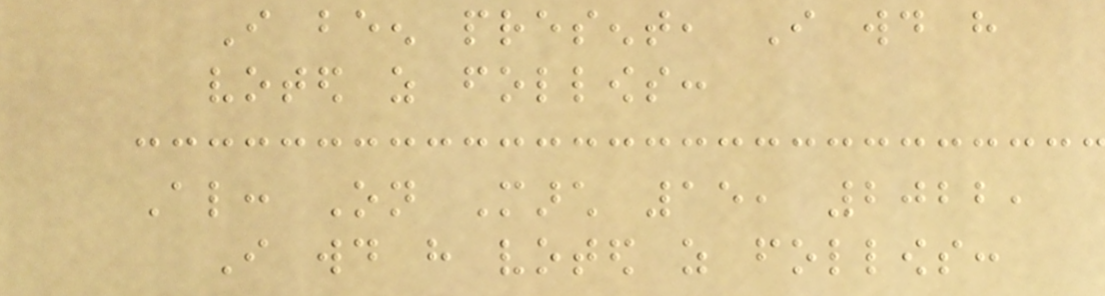I been present, I would have
voted as follows:
Also: On March 15, 2022,
I would have voted as follows:
